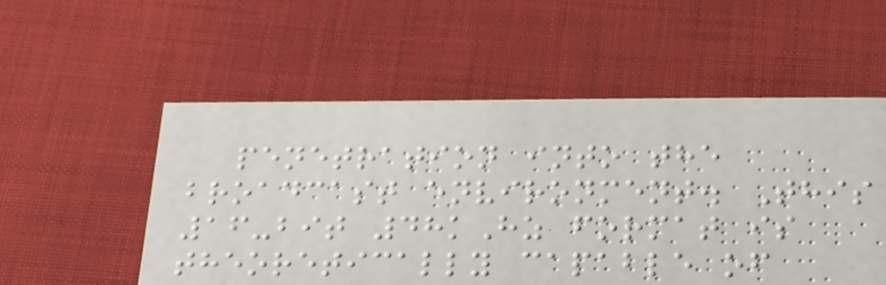penetration into the
broadcast environment. This
16-bit 48kHz format is
theoretically capable of
